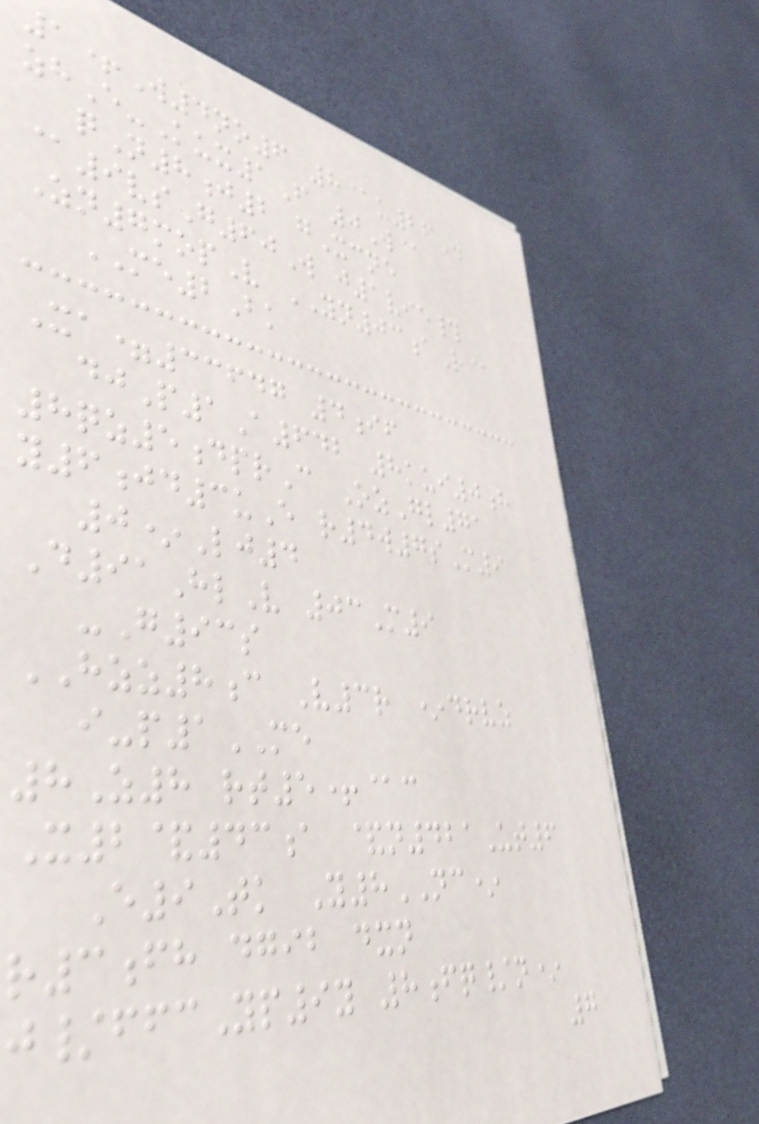1+W4no6 8@u26W
zhE-Kux1F 0W@
qN8j2 gXcne
@9vsG60W j1vie#
Zn7mopV YN03aR@
ME2Bk
Xa=33647 4if
djP1A642 8kui0h
8qz5dprC OzGl71
y6jd3uE r4w7sM9
0*Lj4
D91HlV 03M9
-G93s
HZZ8c V3r *drvz
i-p1ME
8Z8 rt5+@c
X2&43a &n421Ut6
E9Tk Y8NC*
r3fh dgib dxn
j/ffcYp9y 8fq/n*
7
